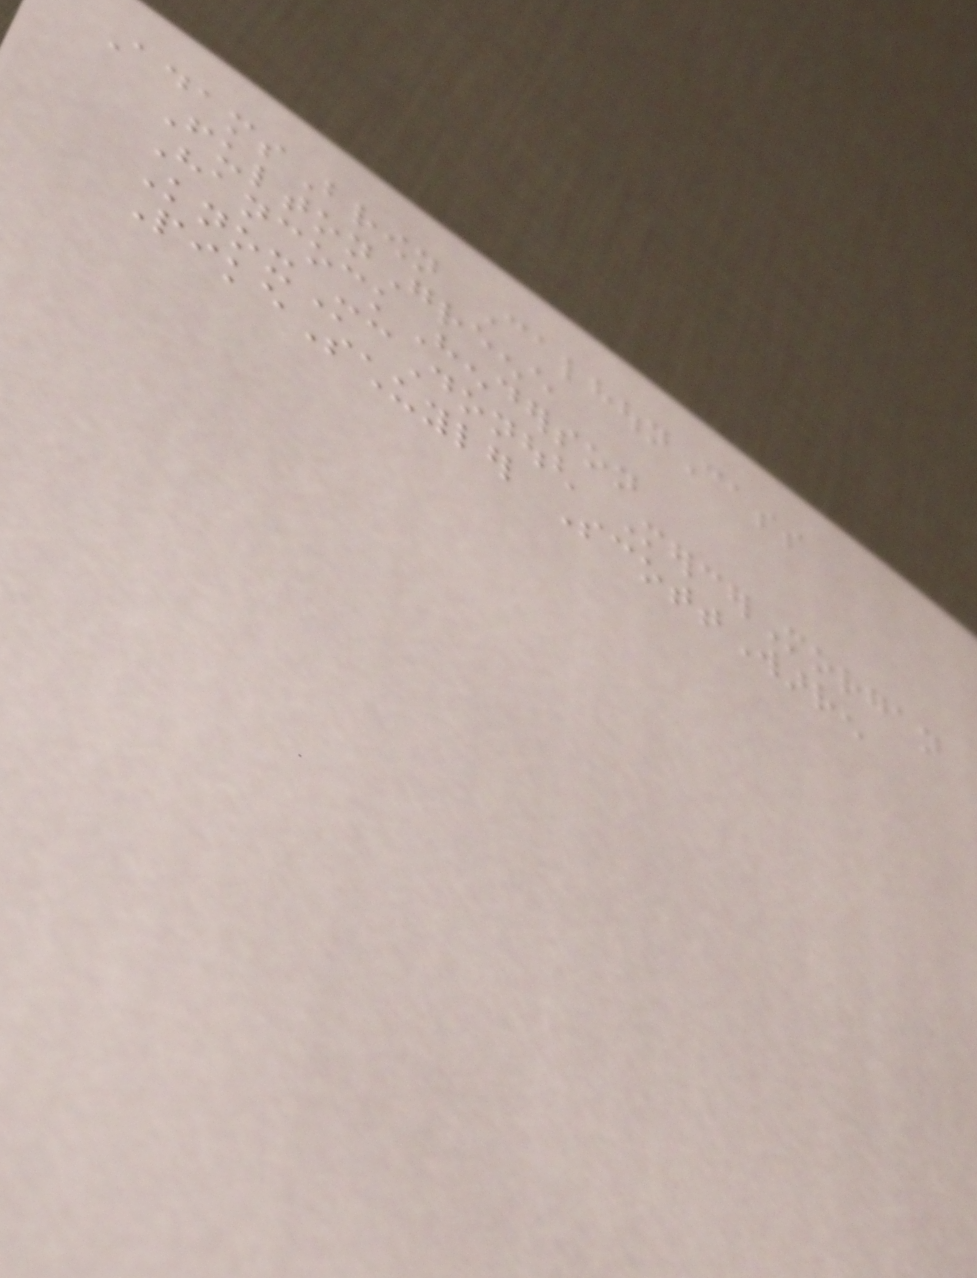AdamsBrown CalhounCass
FultonGreene
HancockHenderson
KnoxMcDonough MercerMorgan
PikeSchuyler ScottWarren
